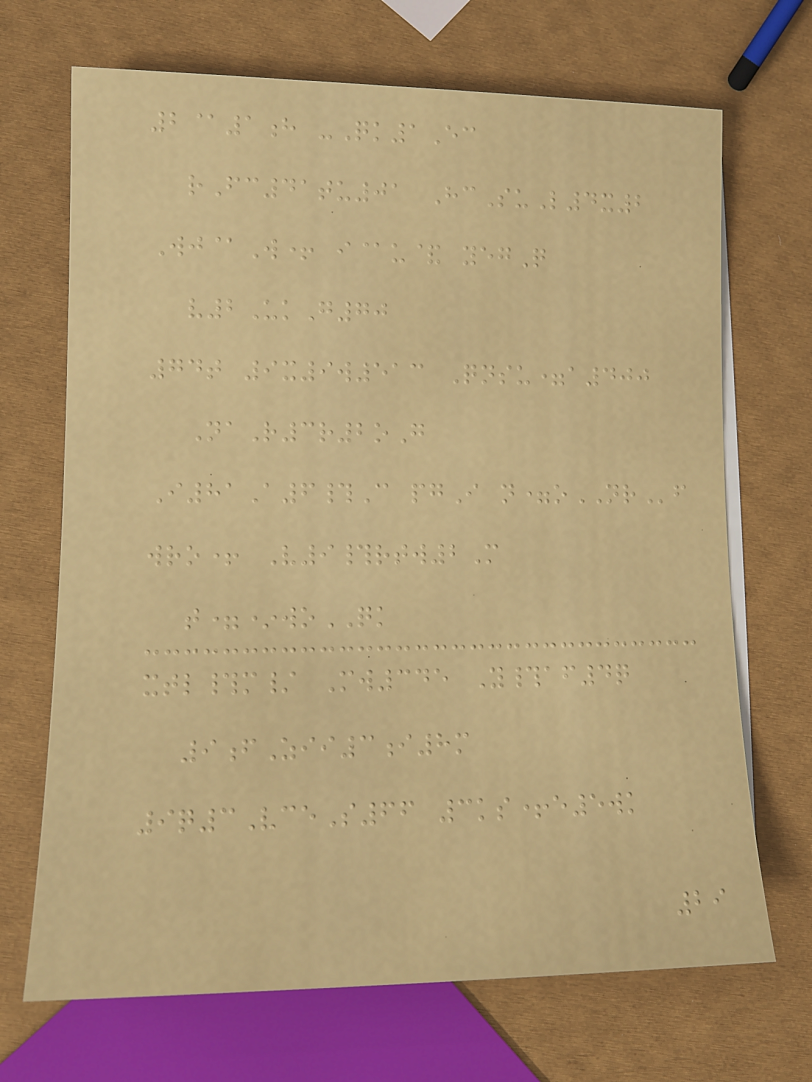2@1h -Qk1Ec
rFc41tu01 HcSuL4x2
Wj@W+ i@u& yegQ
v2UkG70
74t 9x9w513 Qnsu=a400
NaR3r2oG
I81A6#C pgI n=oNRf
wro+ V9#rtw2M
t=*woQK
xtl#m/ Mw345 Y#af4q
9fZii3i8m
9q3VceS66 3ks+e5wk
29
